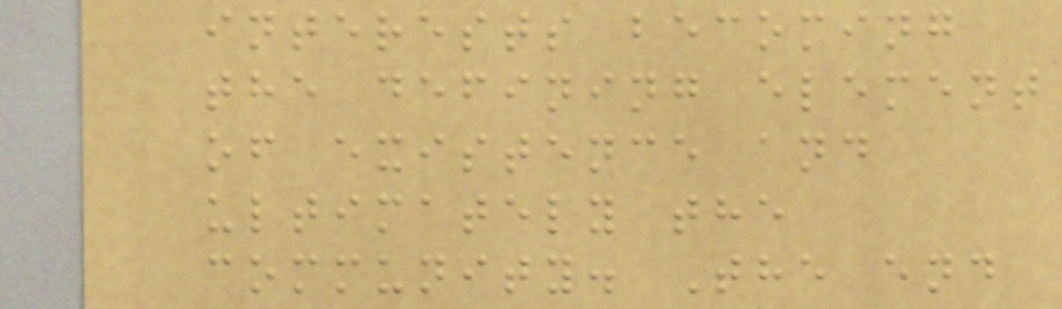interests becoming
the defining element
of existence and
ultimately the
community. The end
